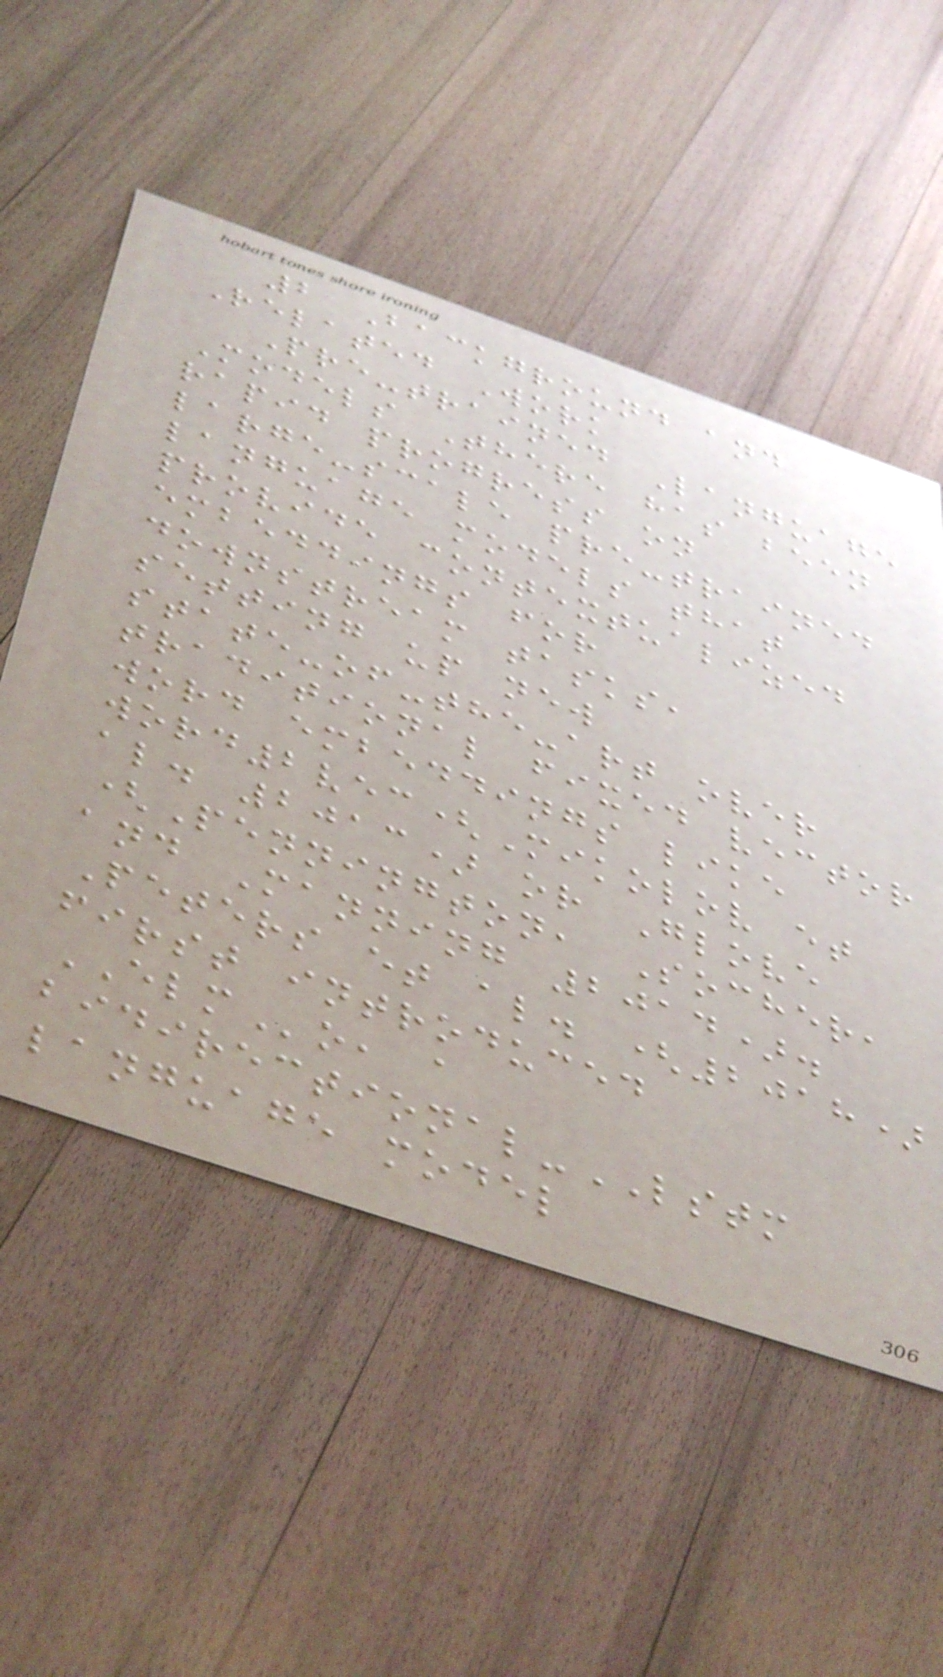2 Background and
Related Work
Pre-trained Language
Models There has been
rapid progress on
large-scale pre-trained
language models that
provide contextualized
embeddings for
downstream tasks,
setting up new
state-of-the-art over
traditional fixed vector
word embeddings like
word2vec(Mikolov et
al. 2013) or Glove
(Pennington, Socher,
and Manning 2014).
Peters et al. (2018)
first introduced
ELMo, a
bidirectional-LSTM
language model
